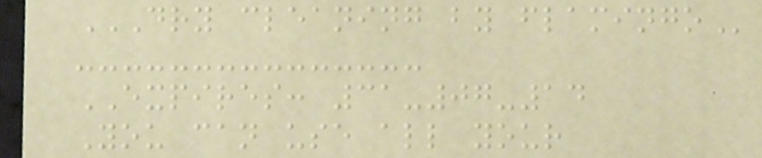DRY CLEANING BY FLAMINGO
EXPIRES: 31-07-14
You can use all your
